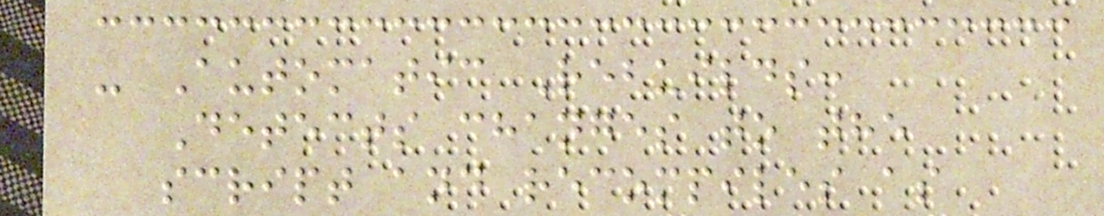- Automatic Rebuilds:
Detects changes to the
script and recompiles as
